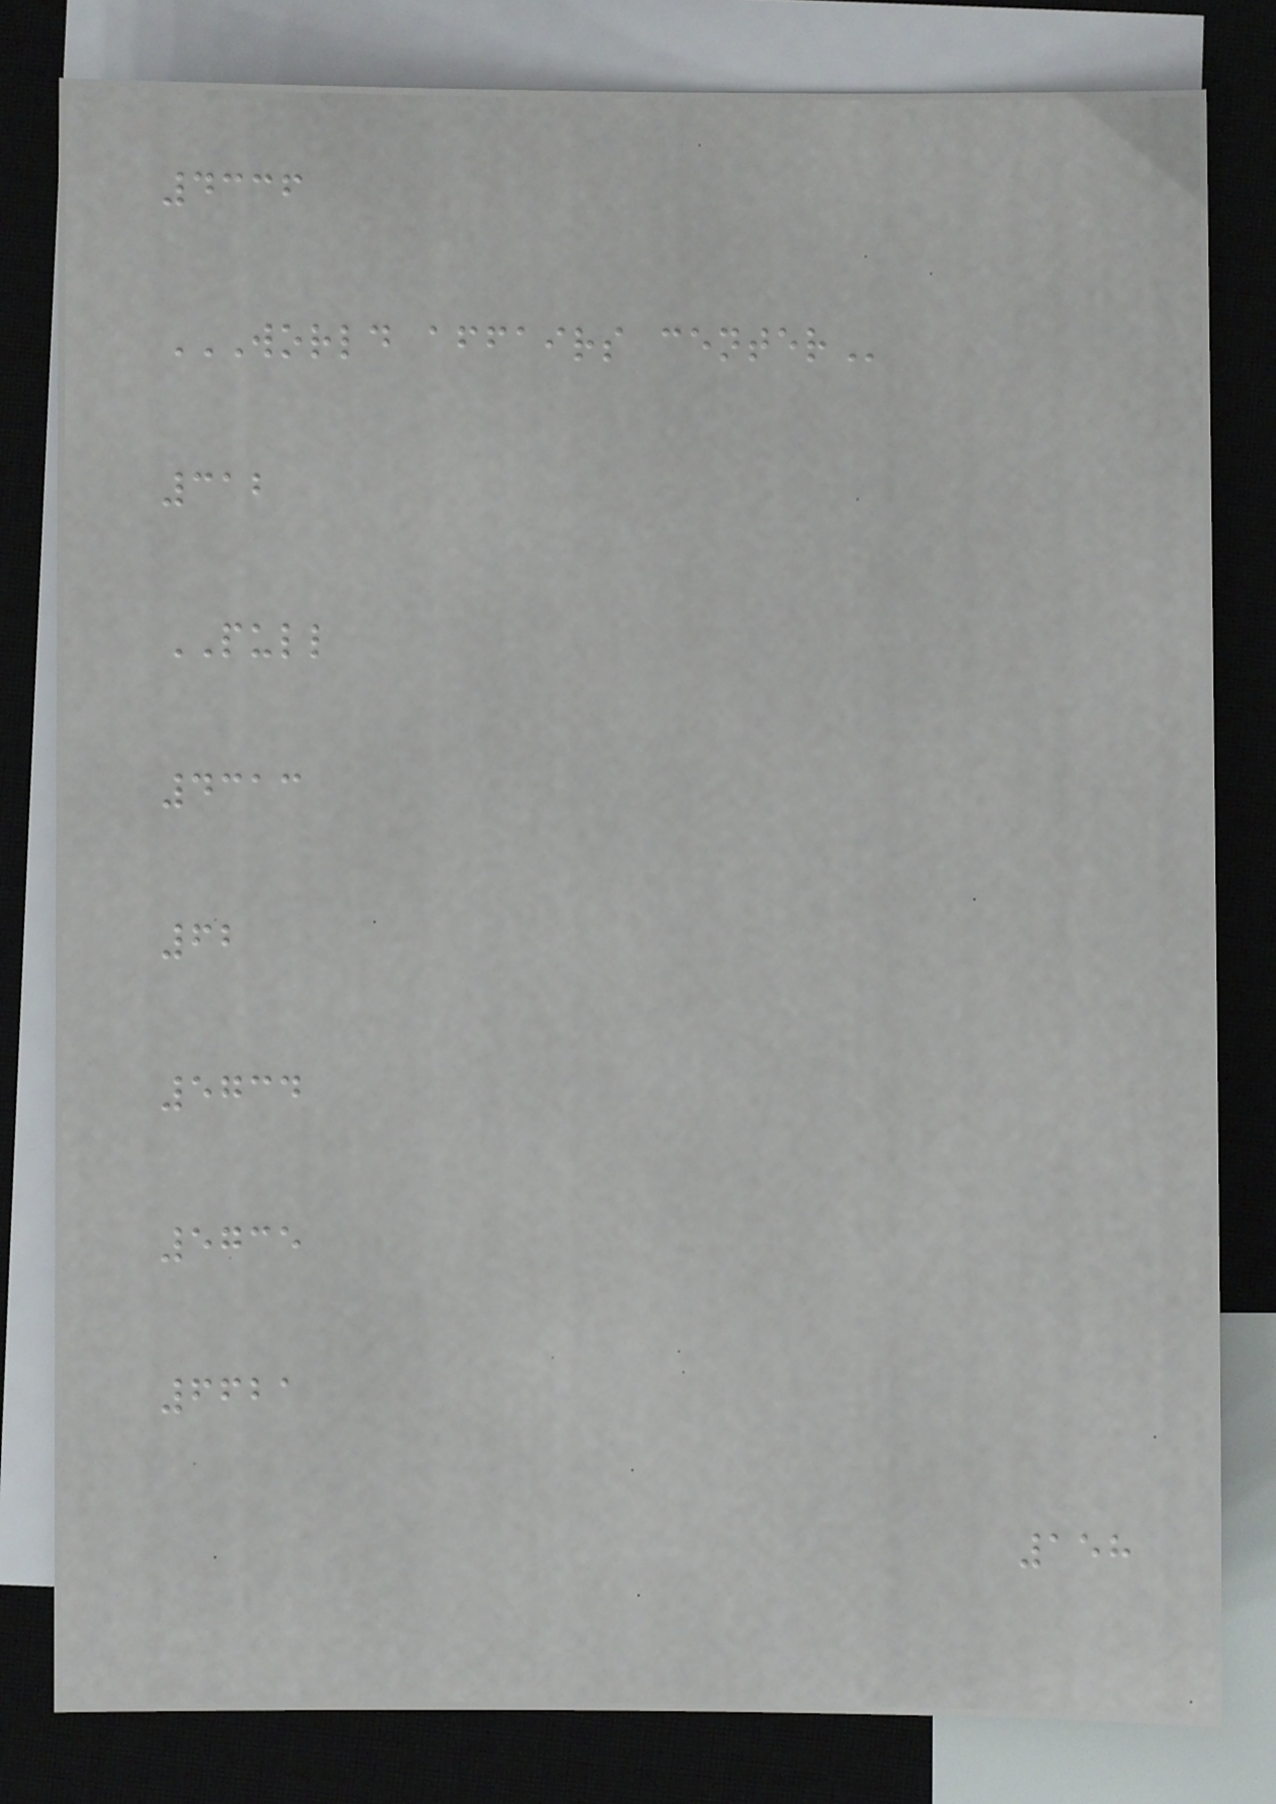4336
WORLD AFFAIRS CENTER
312
PULL
4313
62
5734
5735
6621
158
